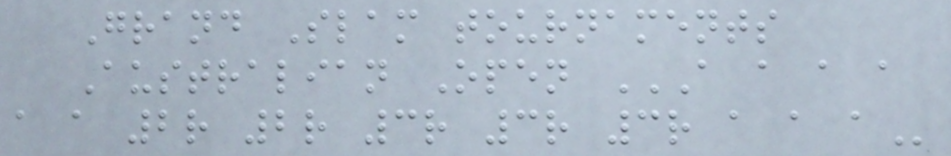Grand Slam tournaments
Australian Open A A A A
A A 2R 2R 3R 3R 3R A A A
